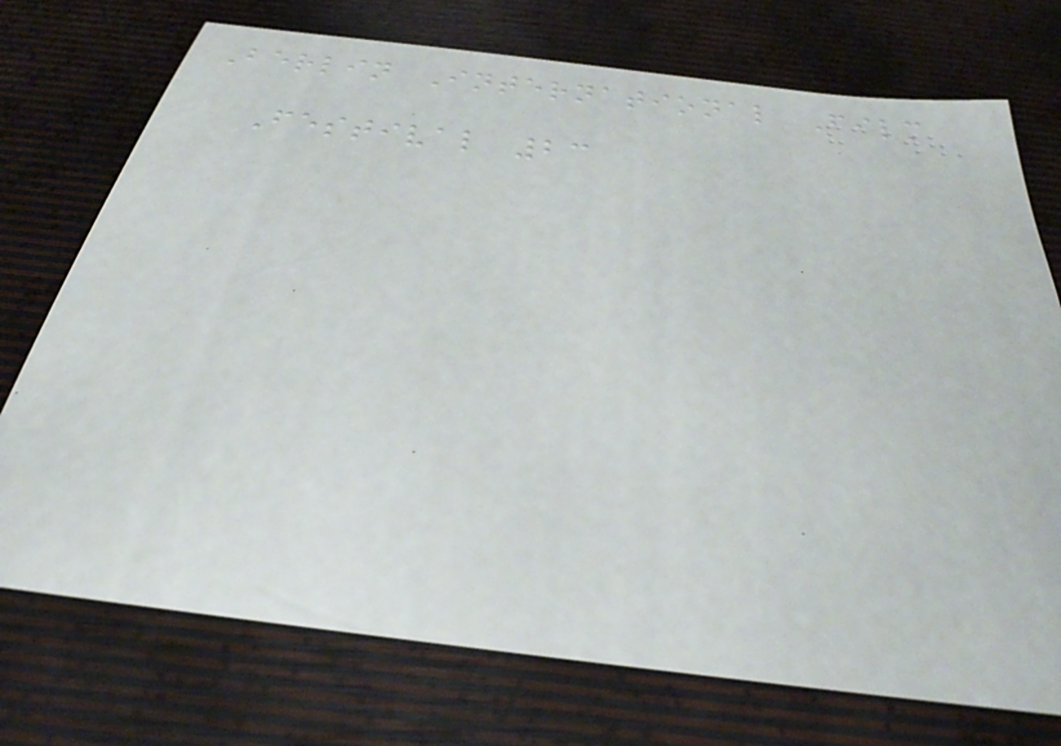Berlin International Film
Festival 23
